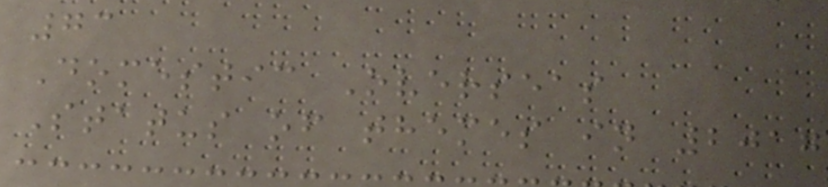73
Domestic Overseas
Status of themes in 2017
